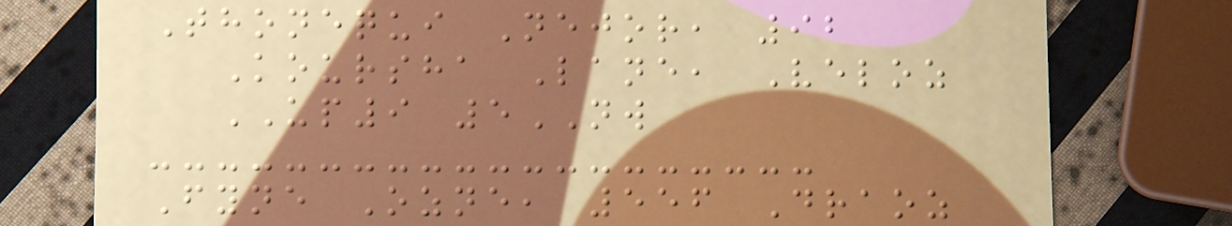Thonequi Nejor, 92
Koursha Lane, Veloz
UP9 5NW
Fyne Ozne, 556 Draoz
